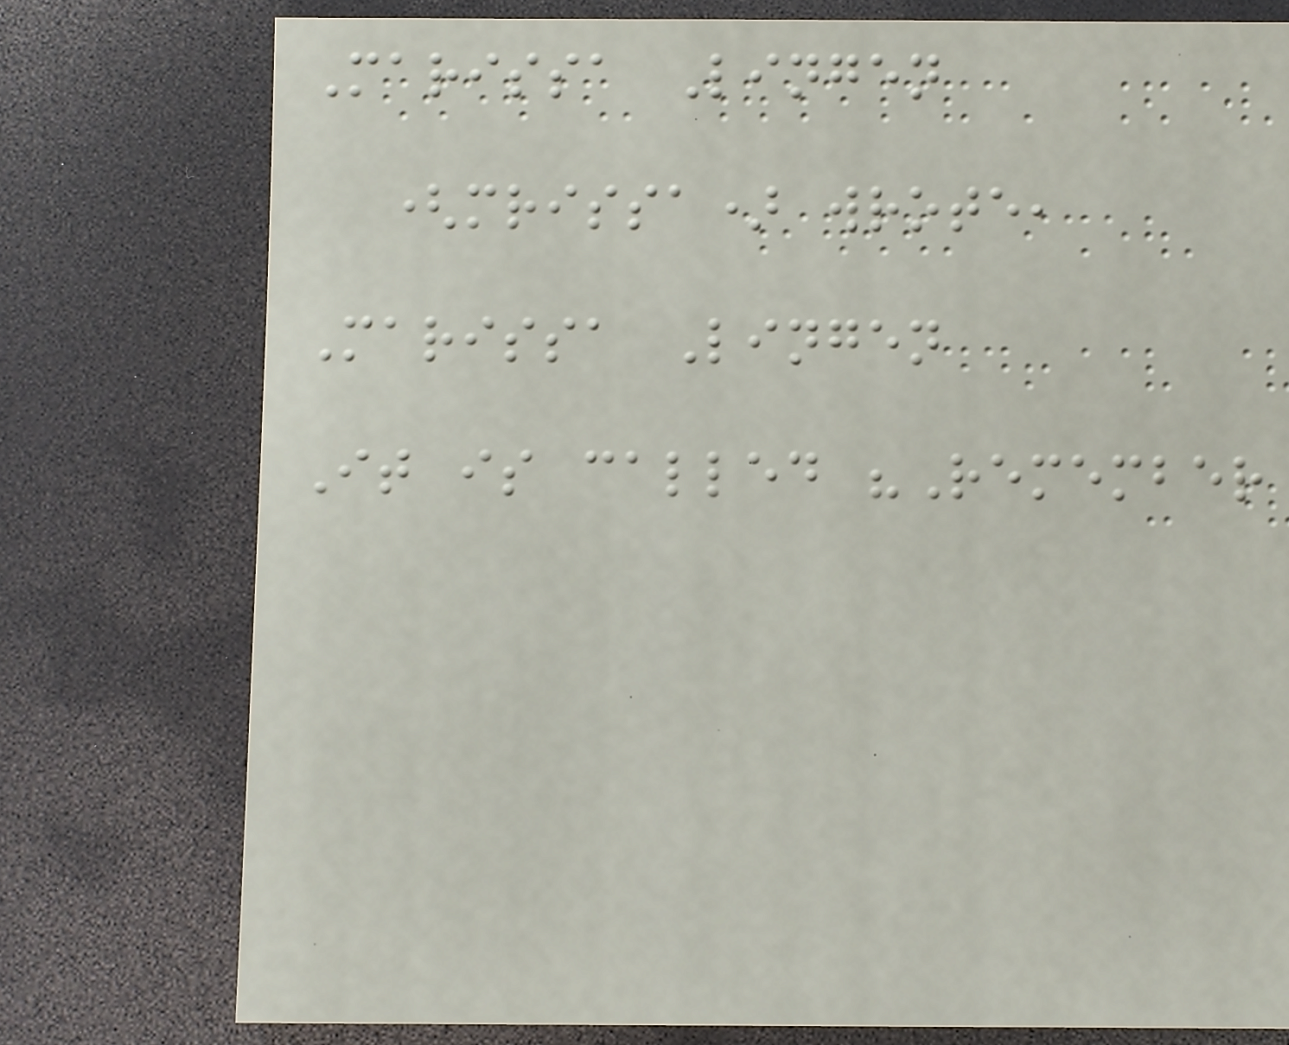Marissa Lingen
(mrissa) wrote,
Marissa Lingen
It is called "Remember
